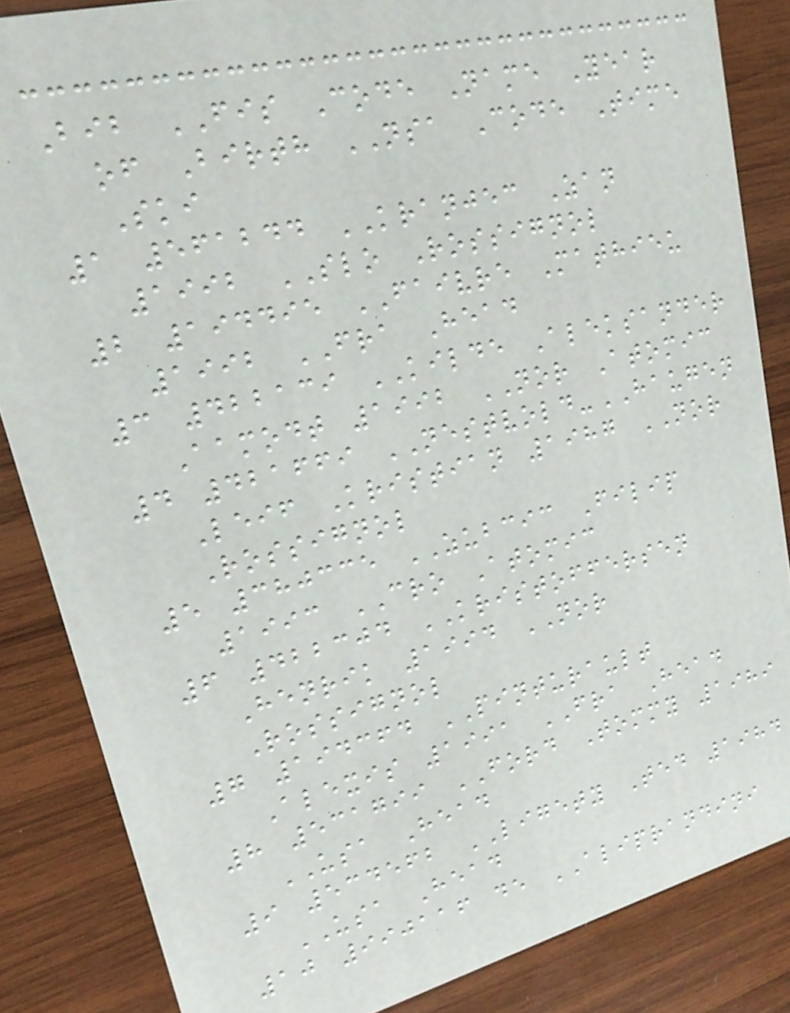Bib FIS Code Name Year
of Birth NSA Code Time
Ski
1 561244 KRANJEC Zan
1992 SLO Rossignol
2 194495 FAIVRE Mathieu
1992 FRA Head
3 422139 KILDE Aleksander
Aamodt 1992 NOR Atomic
4 421669 NESTVOLD-HAUGEN
Leif Kristian 1987 NOR
Rossignol
5 380335 ZUBCIC Filip
1993 CRO Atomic
6 422304 KRISTOFFERSEN
Henrik 1994 NOR
Rossignol
7 194364 PINTURAULT
Alexis 1991 FRA Head
8 531799 FORD Tommy 1989
USA Head
9 534562 LIGETY Ted 1984
USA Head
10 990116 de ALIPRANDINI
